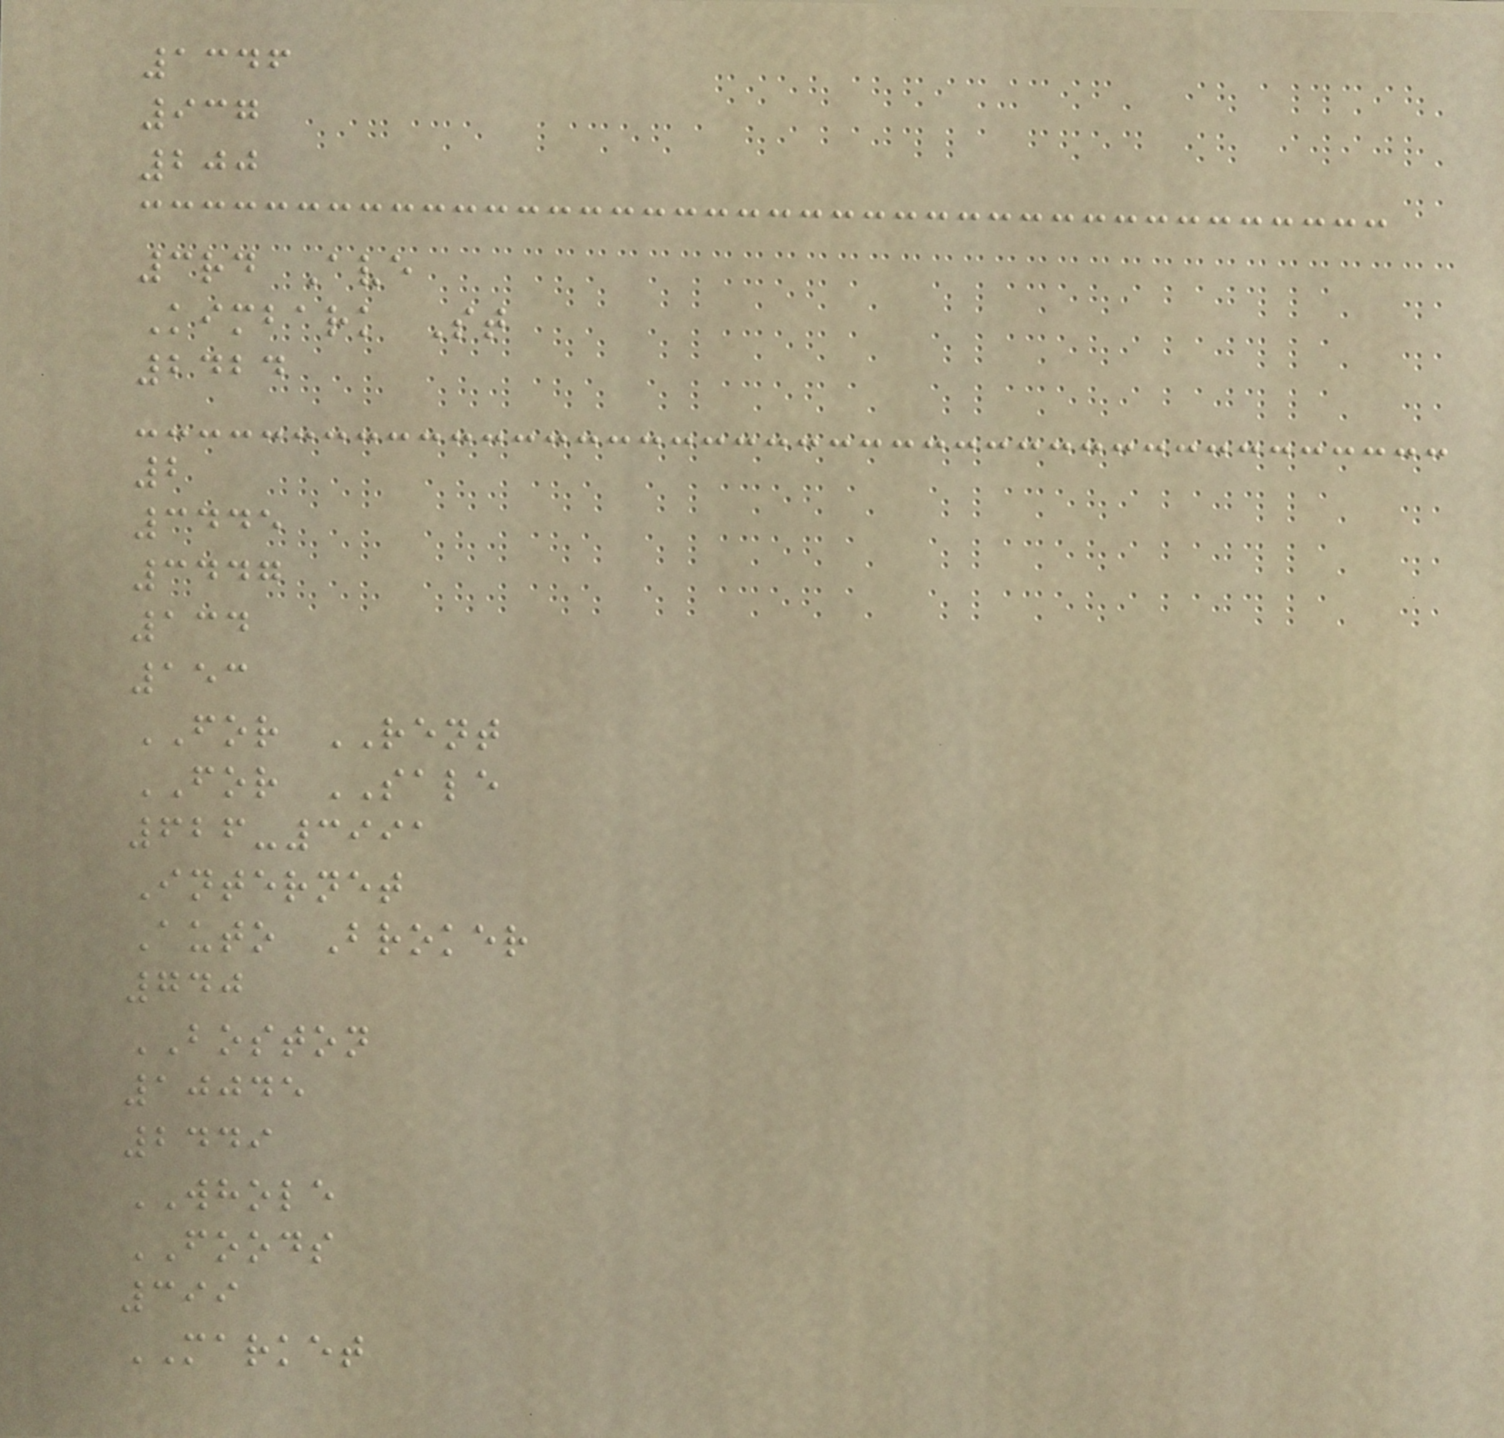1346
937
200
3rd Ave
Kimbark St
2424
2
3445
3447
134
153
FOR RENT
FOR SALE
626-3991
Internet
Auto Broker
740
BOSTON
10045
2449
WHOLE
FOODS
399
MARKET
